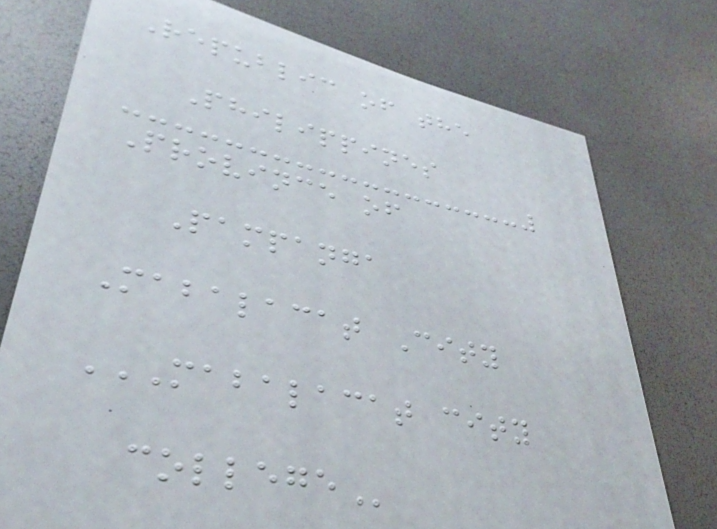Republic of the
Philippines
Province of
Pampanga
Mabalacat City
MABALACAT CITY
COLLEGE
